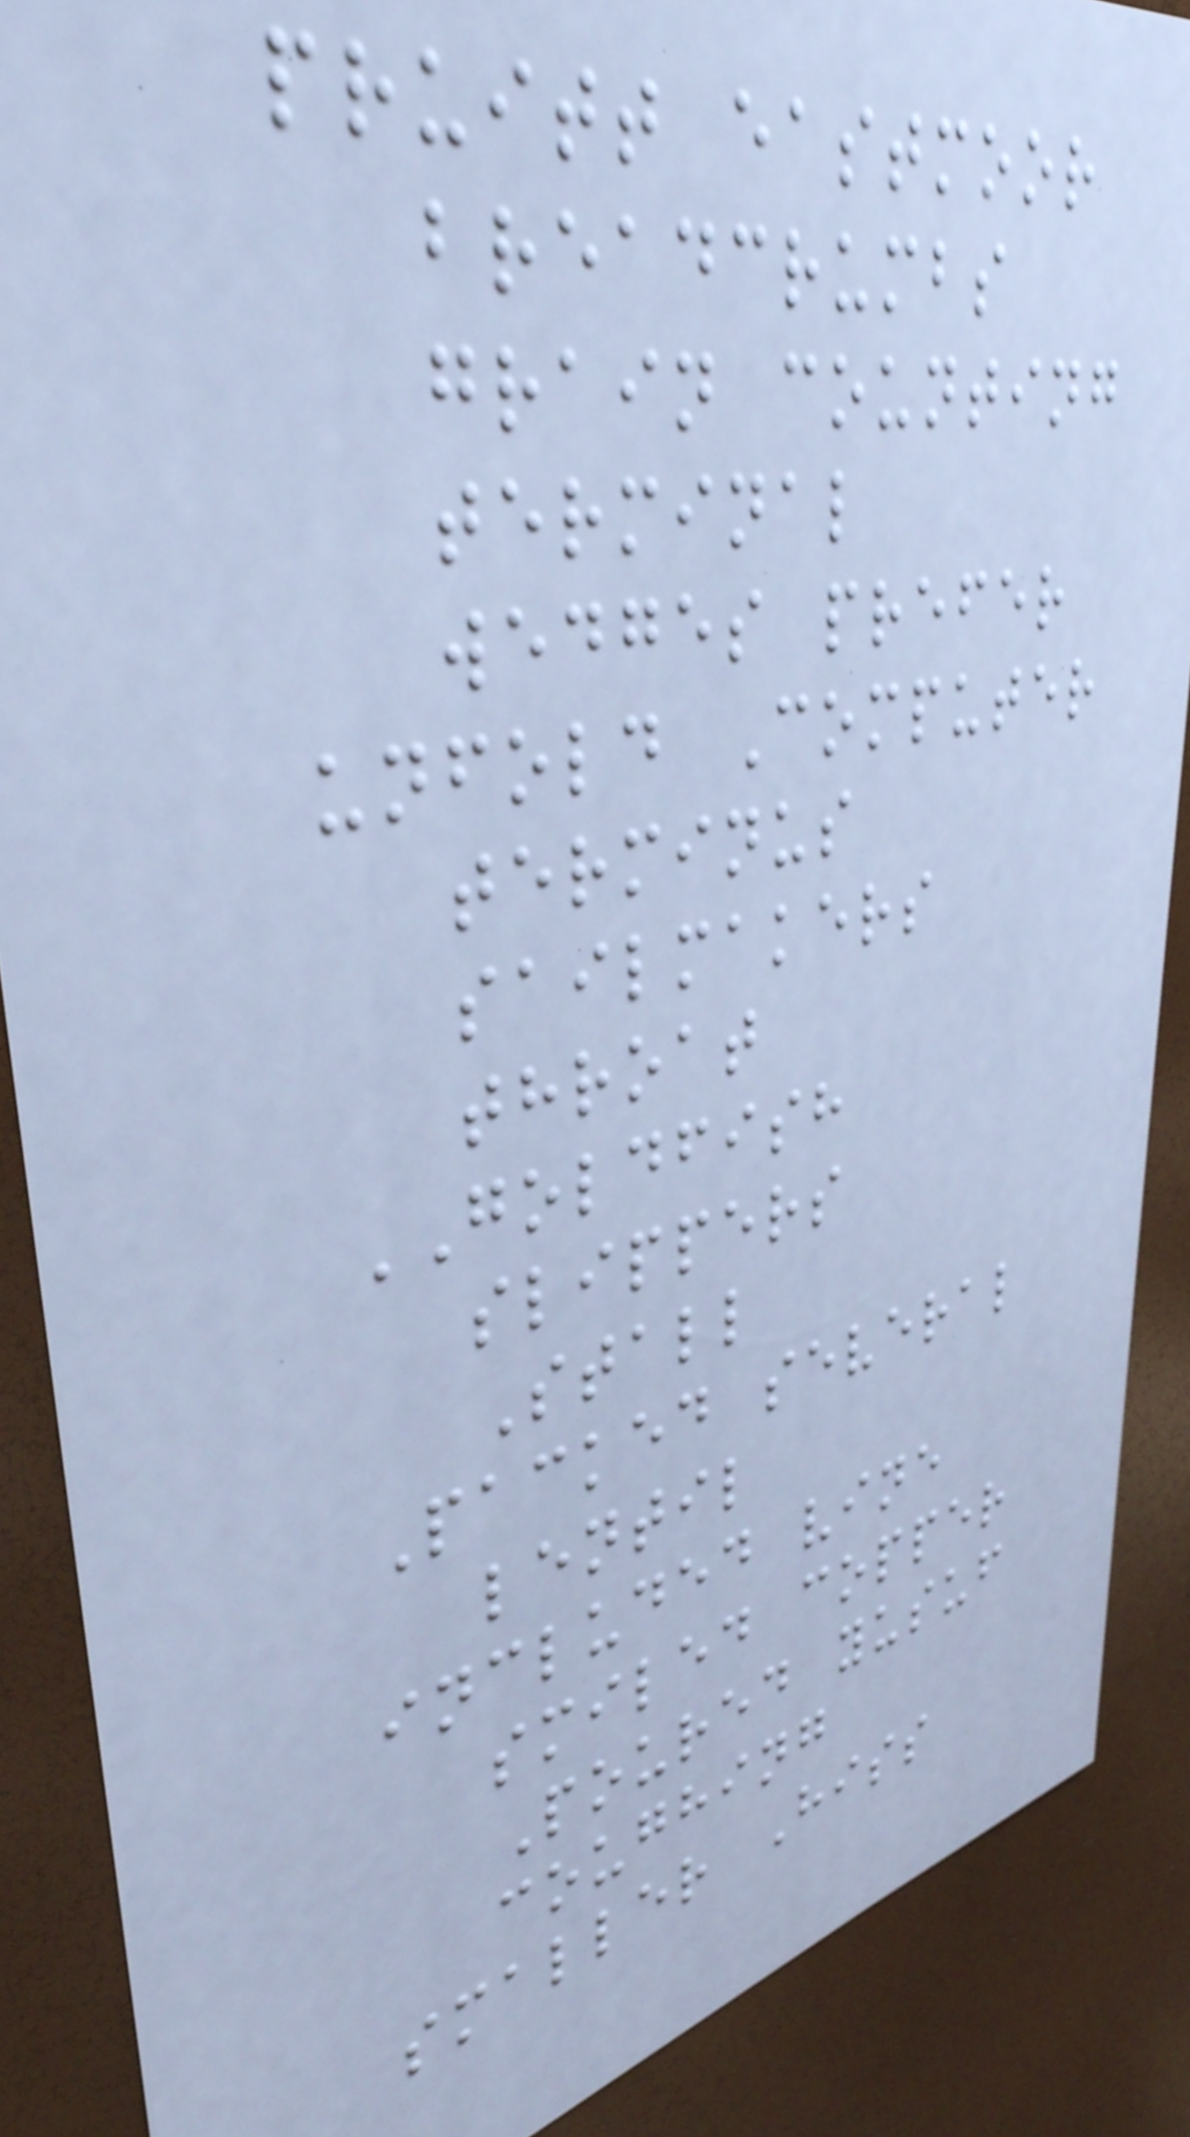pruitt eastmoor
breadcrumbs
grain counting
terminal
wedges prefer
unfold Computer
terminus
sailmakers
throat
GOLDFISH
slippers
Stall
Packed several
lentil
included vine
smiled copper
Poured yusuf
coughing
smaller Hiss
